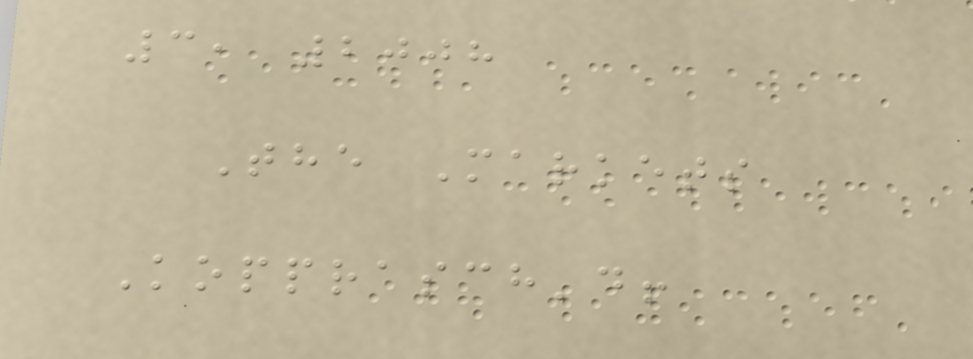3, 2008
The Markets
Kopprasch'd!
